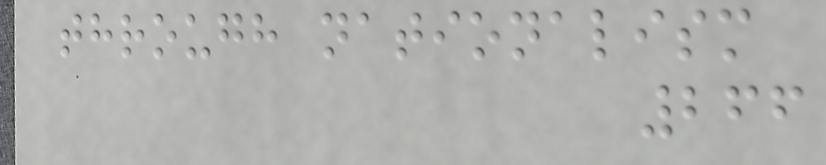through nationalism
266
